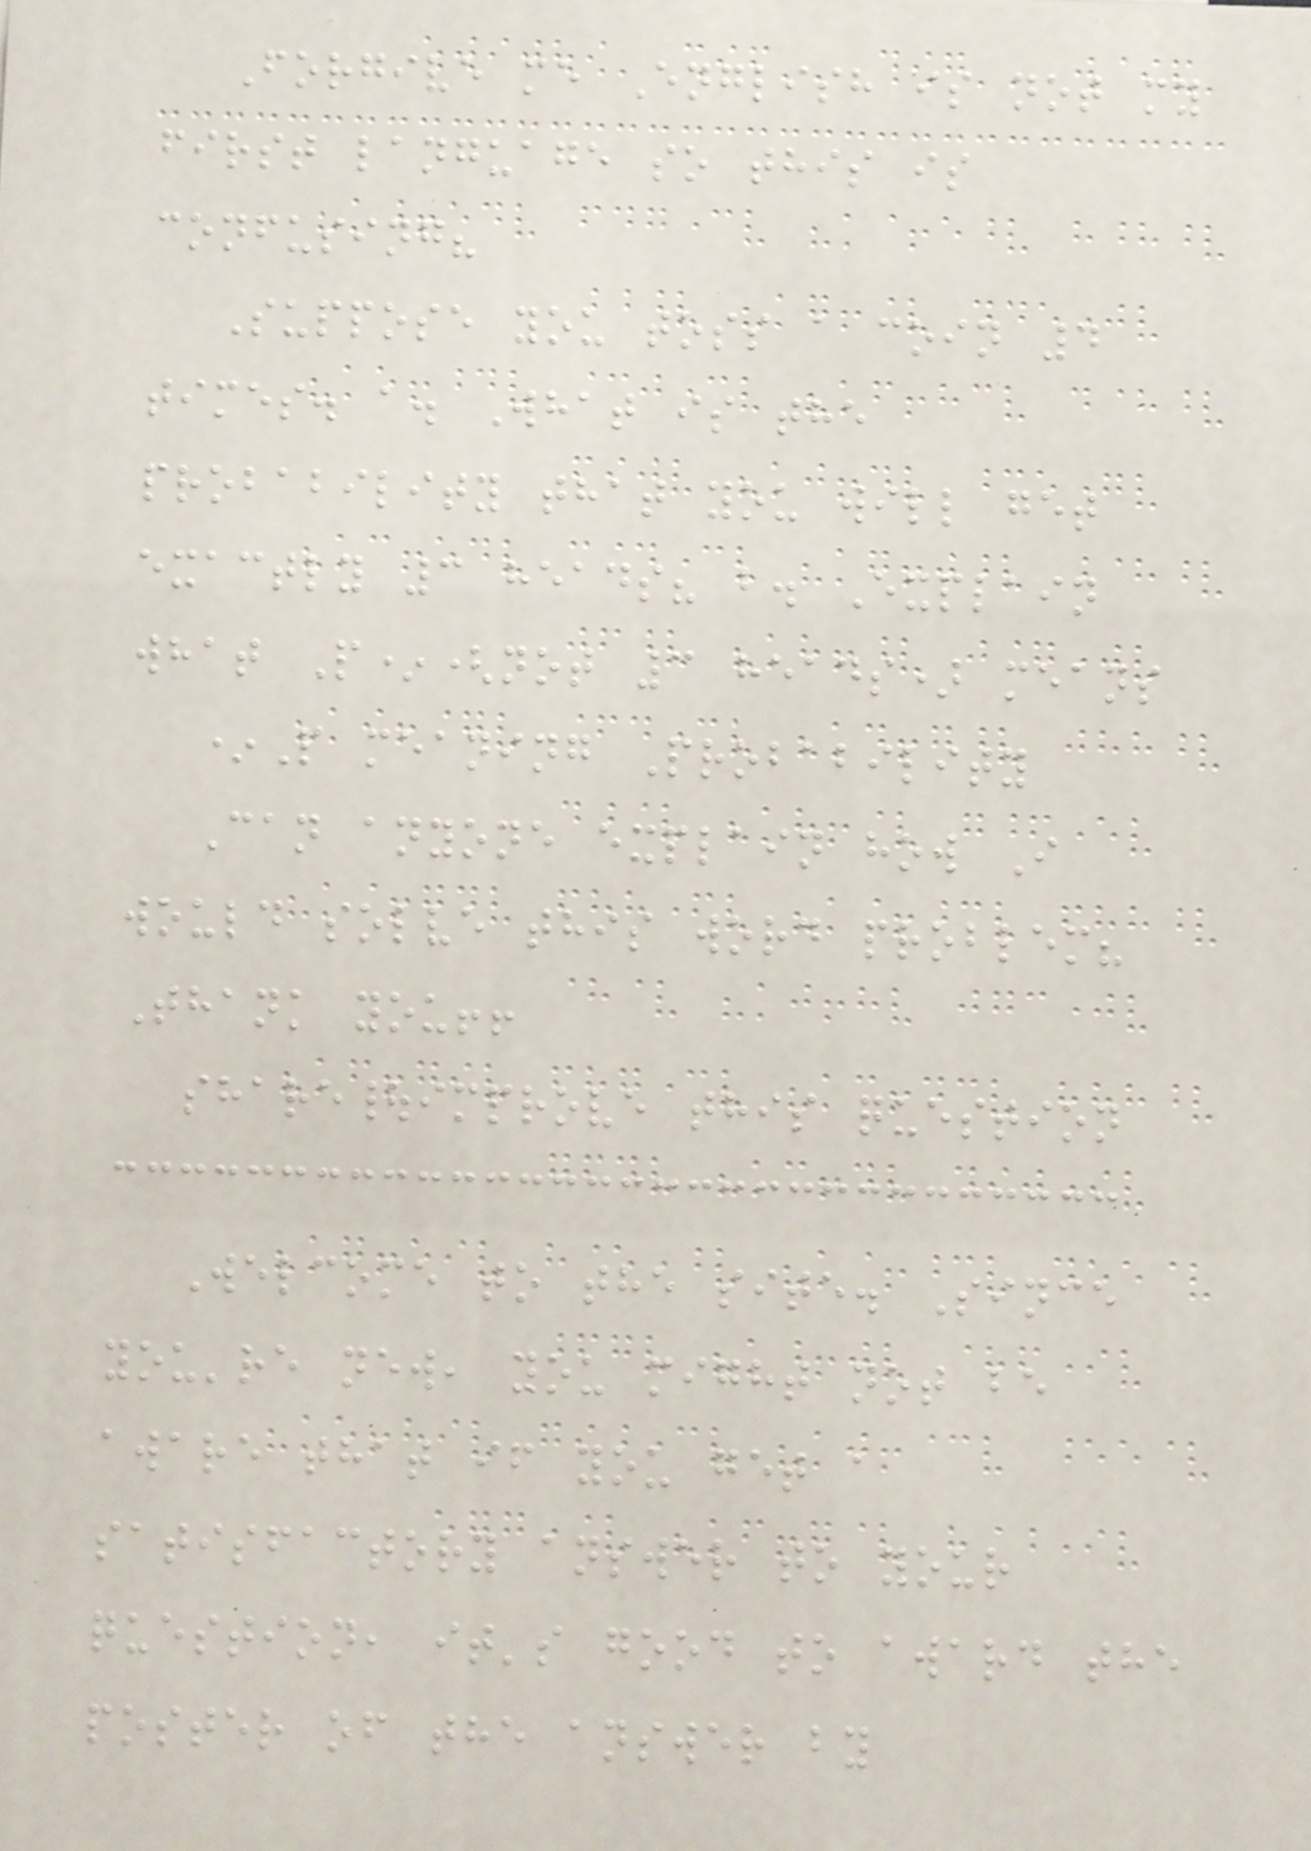Forgive me English is not my
first language so this is
confusing?
Suppose you toss a coin 4
times. a. What is the
probability that you will get
exactly 3 heads? b. Explain
what P*(not 3 heads) means
*P meaning Probability
Can anyone explain how I
would solve this word problem?
Thank you!!
share|improve this question
Welcome to the site. Since
you're new, you might not be
aware that if you get a
satisfactory answer to your
question, it's good to award the
poster of the answer by
